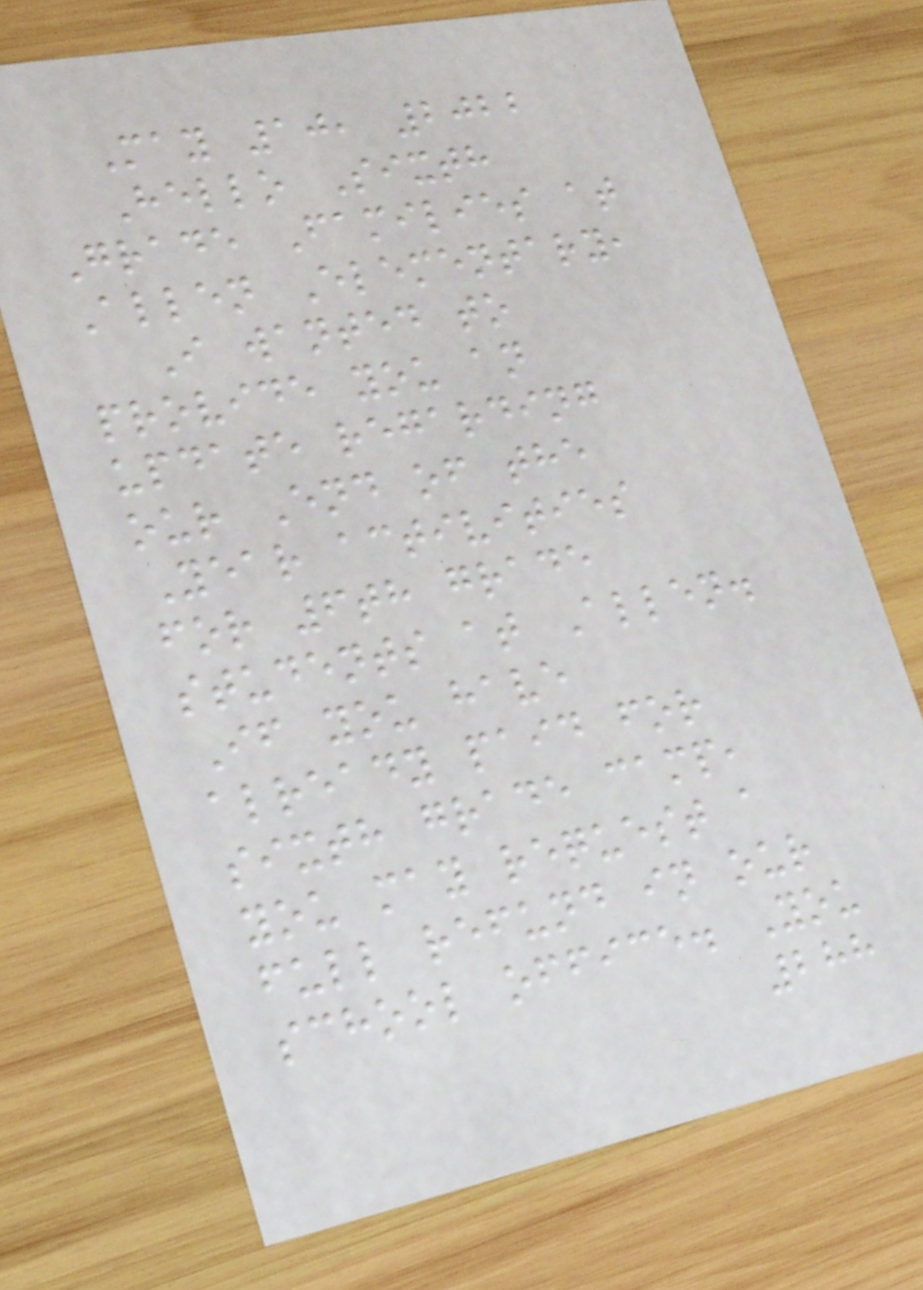May 10, 2022
Hello Sixth
Grade Families at
Allen Elementary,
I wanted to
provide you an
update regarding
our End of the
Year activities
for 6th grade
students at Allen.
If you have
already paid for
sixth grade camp,
you may request a
full refund in our
school office. You
288
